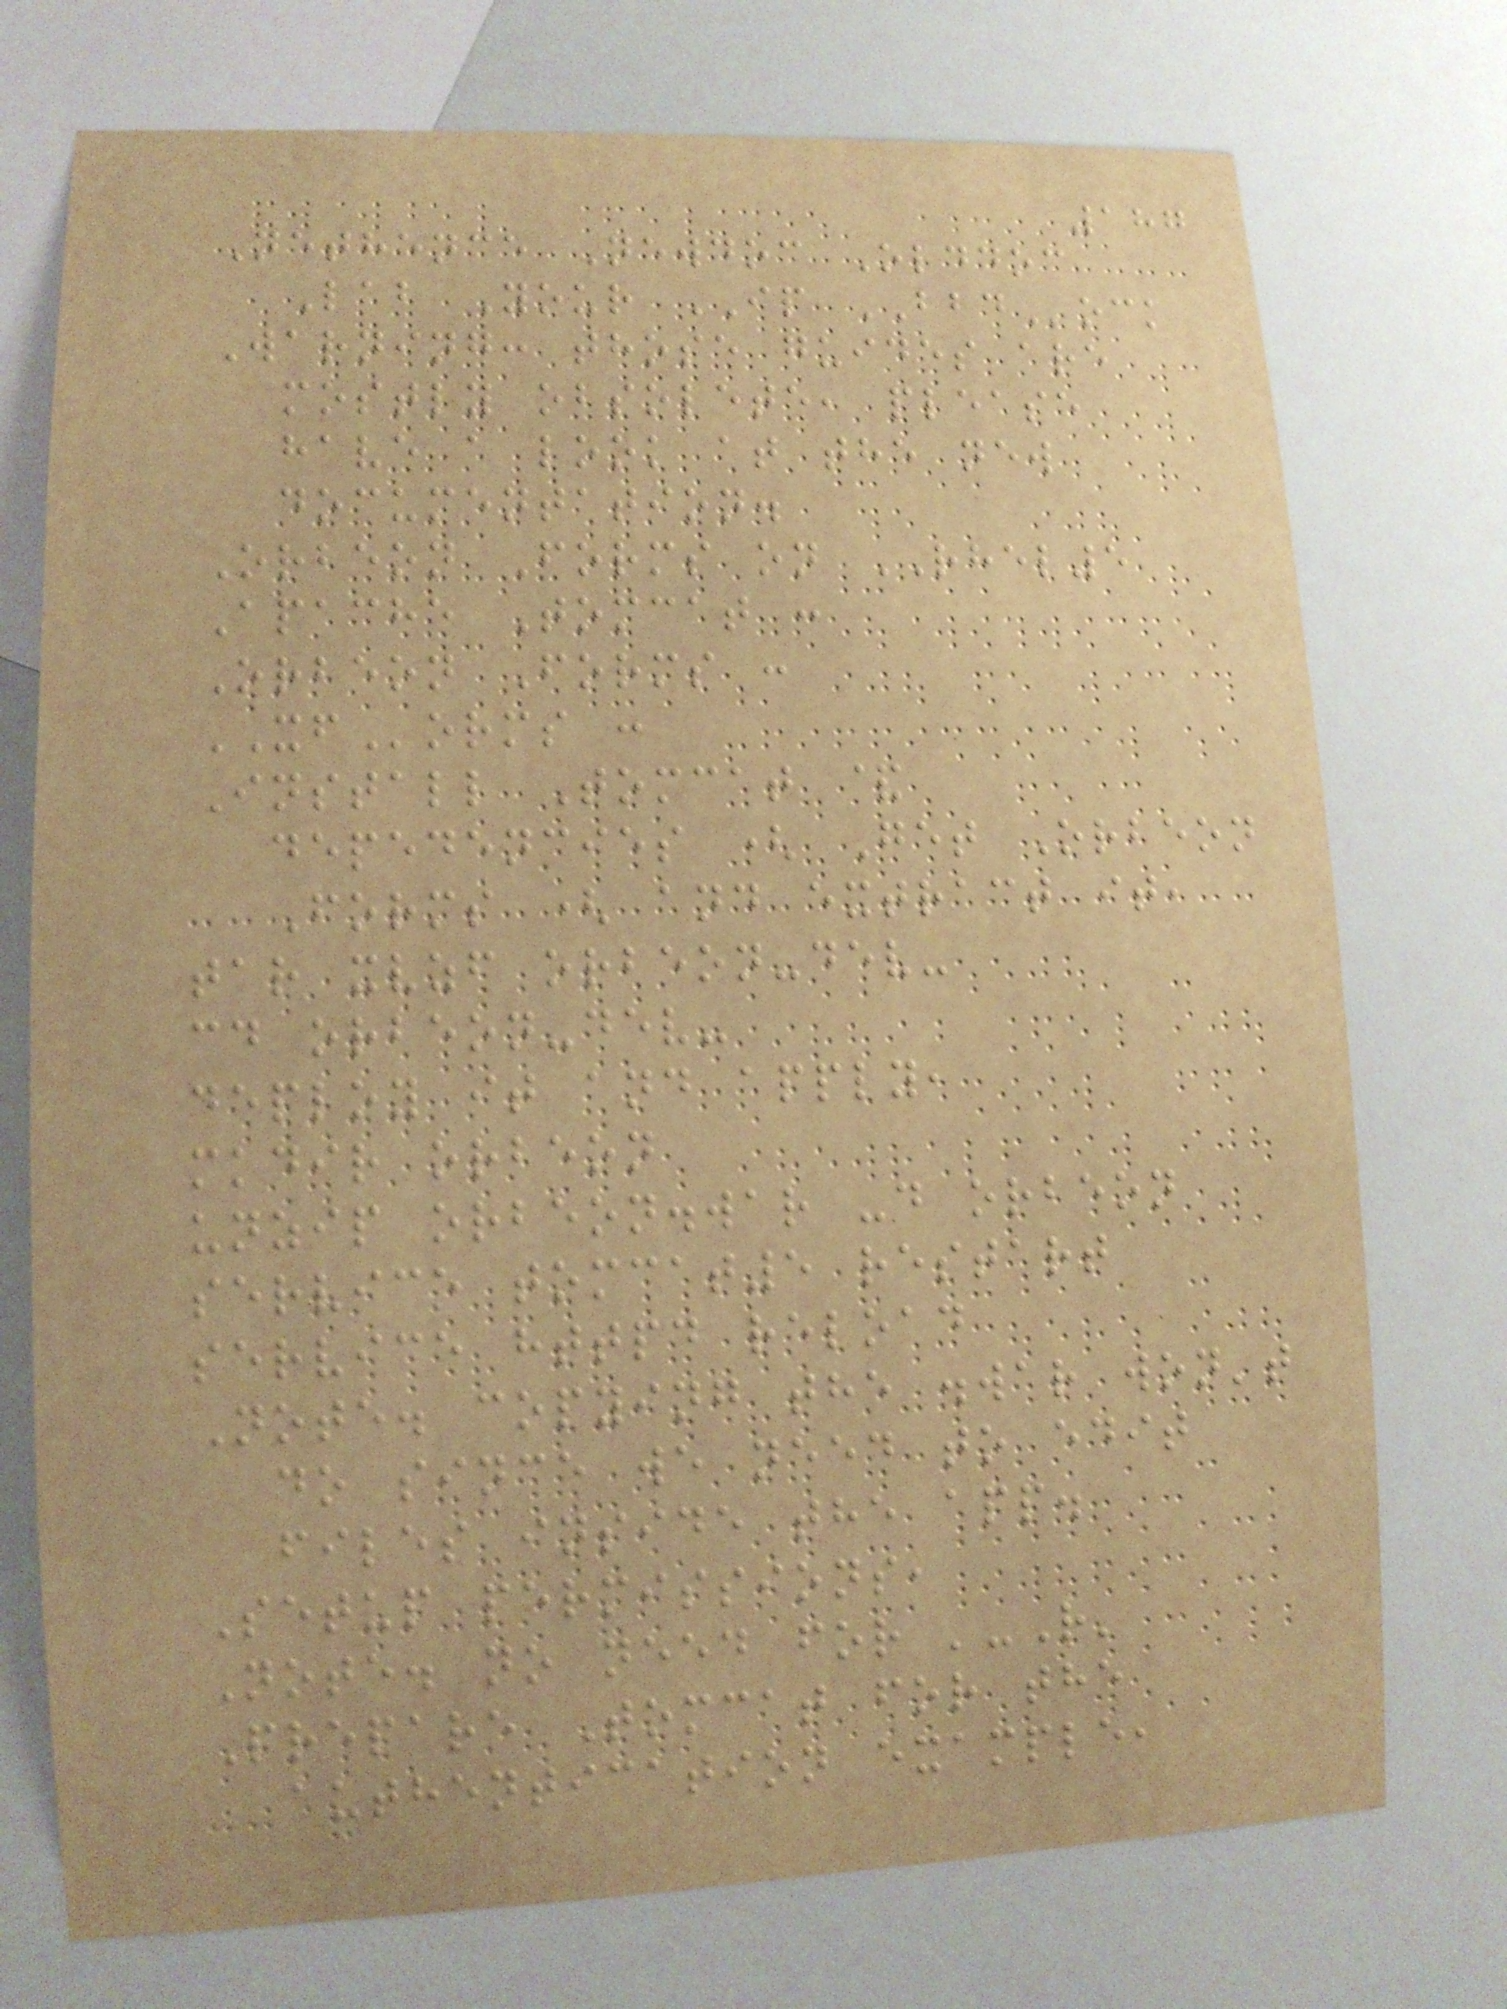187
Nethence Newdoc Olddoc
Lab Your IP BBDock
Warning: those guides are
mostly obsolete, please
have a look at the new
documentation.
Orbeon Forms on RHEL5
Apache Tomcat :
Orbeon Forms :
XForms :
Install Tomcat &
depedencies ( Get Orbeon
Forms ( and extract it,
tar xvzf orbeon-dev-
cd orbeon-dev-
deploy it and apply,
mkdir orbeon
unzip orbeon.war -d orbeon
service tomcat5 restart
service httpd reload
Note. copying the .war won't
do since we need to edit
files inside the app.
Setup permissions,
Note. no need for '-R'
Prepare Tomcat for the
authentication example,
